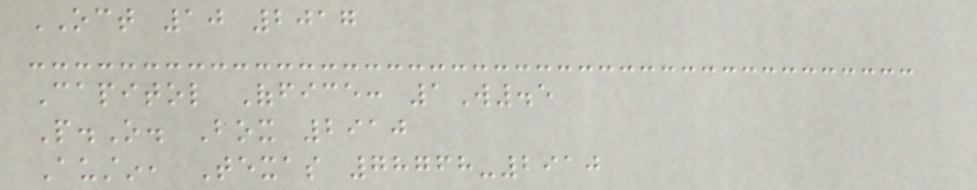OCT 10 2017
Capitol Office: 1W.5
P.O. Box 2910
Austin, Texas 78768-2910
